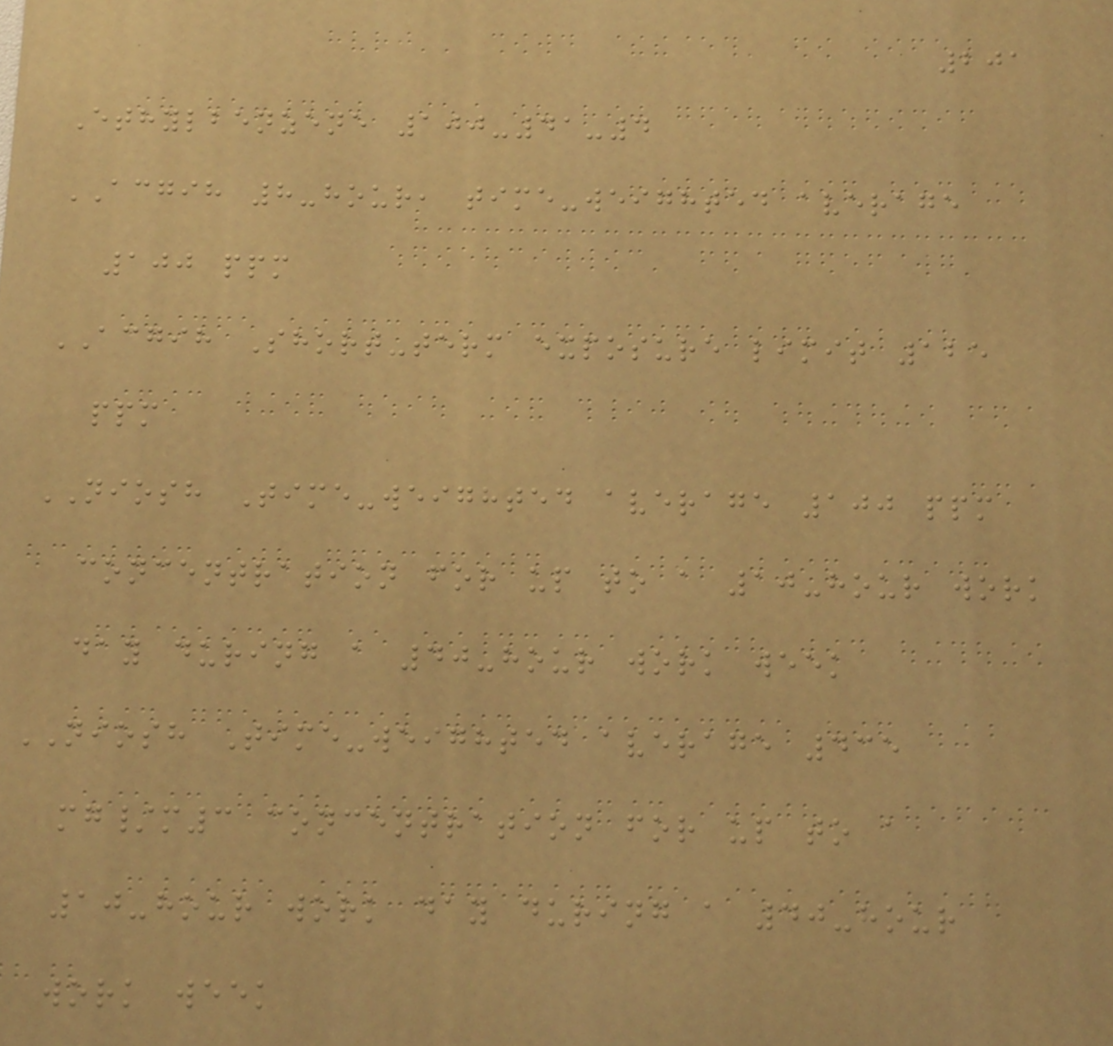201
Ethylbenzene 100-41-4
ACGIH 8-hour, time-weighted average
100 ppm
ACGIH Short-term exposure limit 125
ppm
NIOSH Time-weighted average 100 ppm
concentration for up to a 10-hour work
day during a 40-hour work week
NIOSH Time-weighted average 435
mg/m3 concentration for up to a
10-hour work day during a 40-hour
work week
